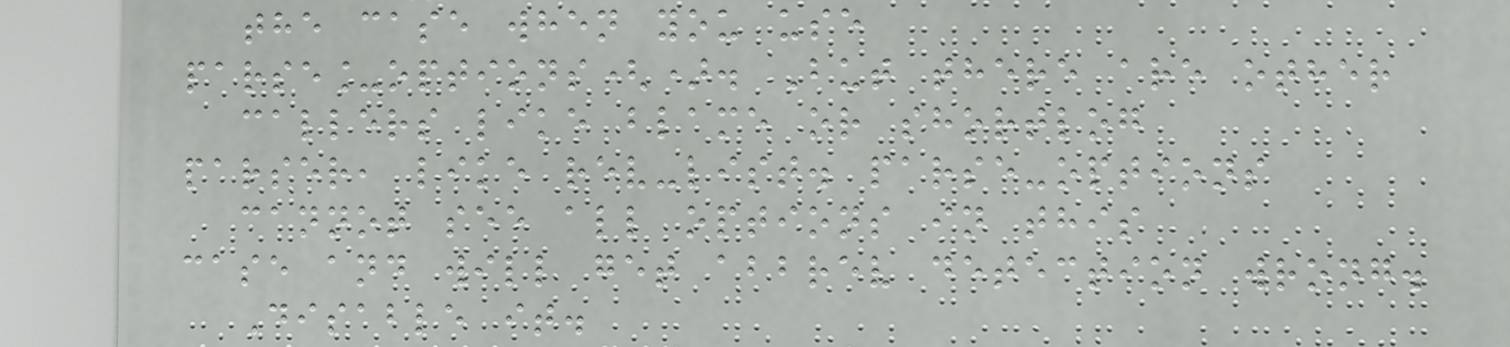the case when you use
parse_options(). But there are other
callers like blame or shortlog
parser, like rev-list. parse-options
cannot see all options in this
case and will get abbrev detection wrong.
Disable it.
